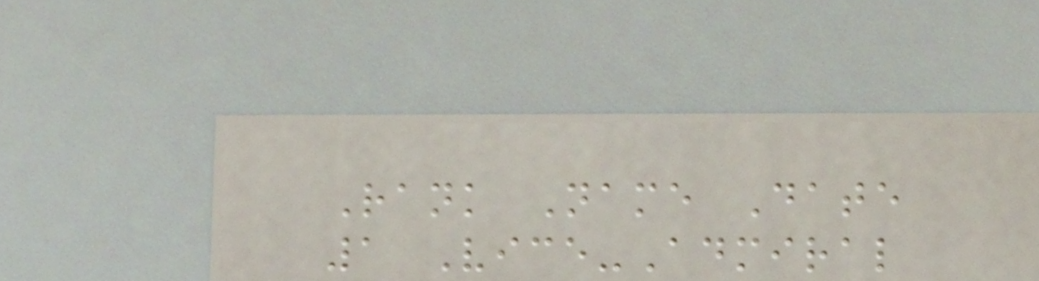Rank Name Date
1 Vice-Admiral
